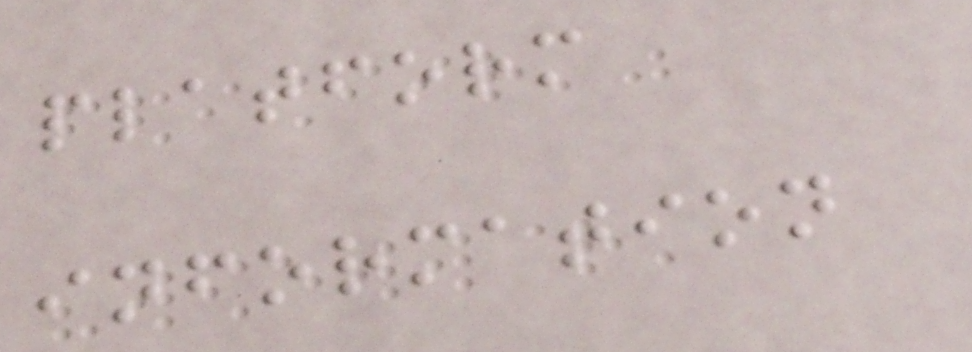platform
information
